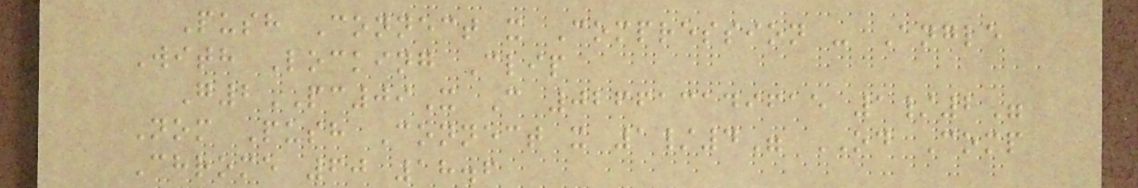Push Connect x Compression - Angle
With Locking Clip
G2PC09X C 026613149615 1/2"
Nom Push Connect x 1/4" OD Comp
Chrome 60 18.6
